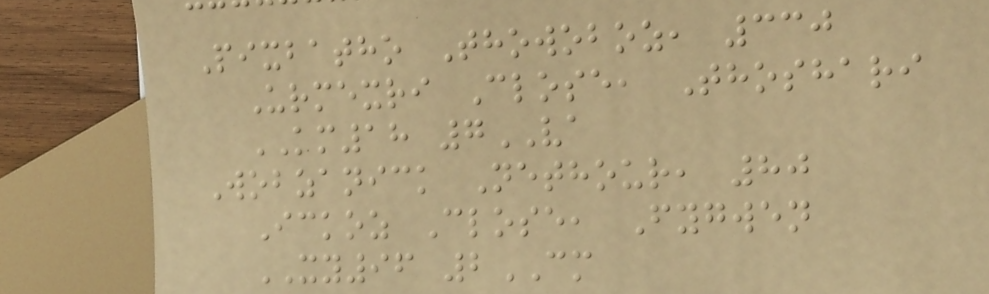Pixbatho Thowoboz, 330
Urmexri Close, Thoshari
KM18 7VA
Wobzanick Nethour, 80
Ickoz Close, Fygwen
XY96 2CM
